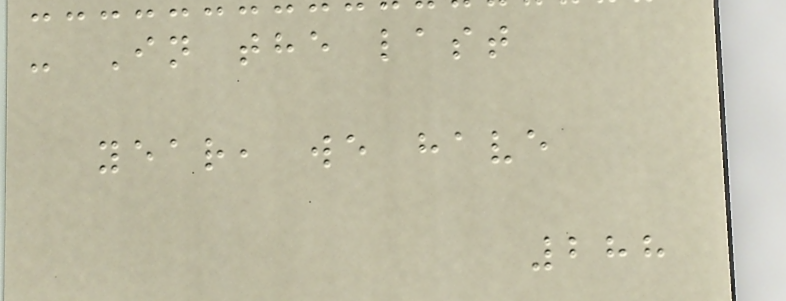- In the last
year, we have
288
